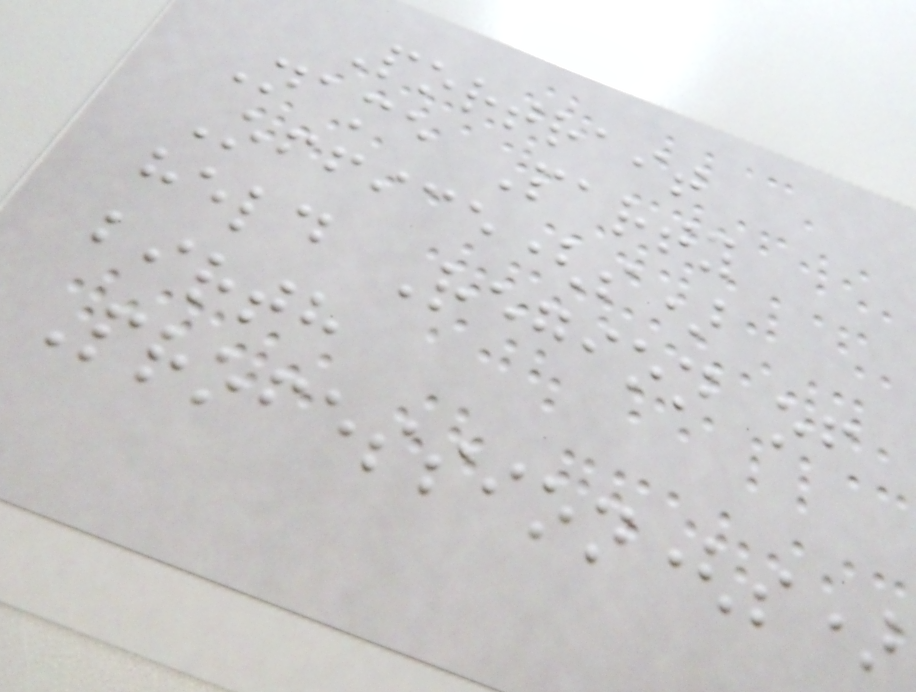Portrait
Name Party
Office(s)
held Region of
birth
Profession(s)
